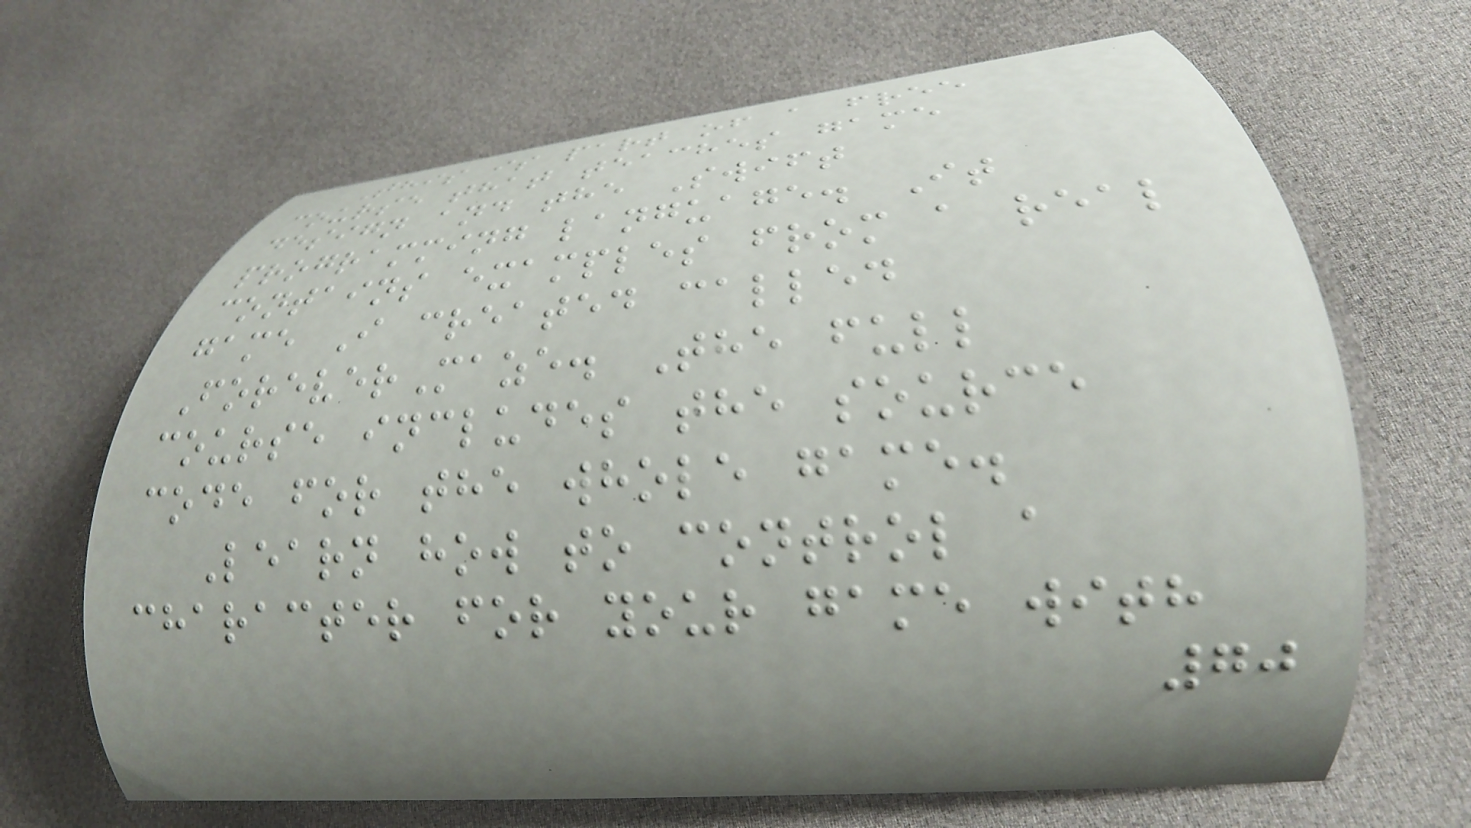This is part of a free
course that teaches game
design and the Swift
programming language. It
contains examples from a real
game I created called
ForeverMaze. The full
course includes the source
code for the whole game.
Learn how to control a
character for your game with
70
